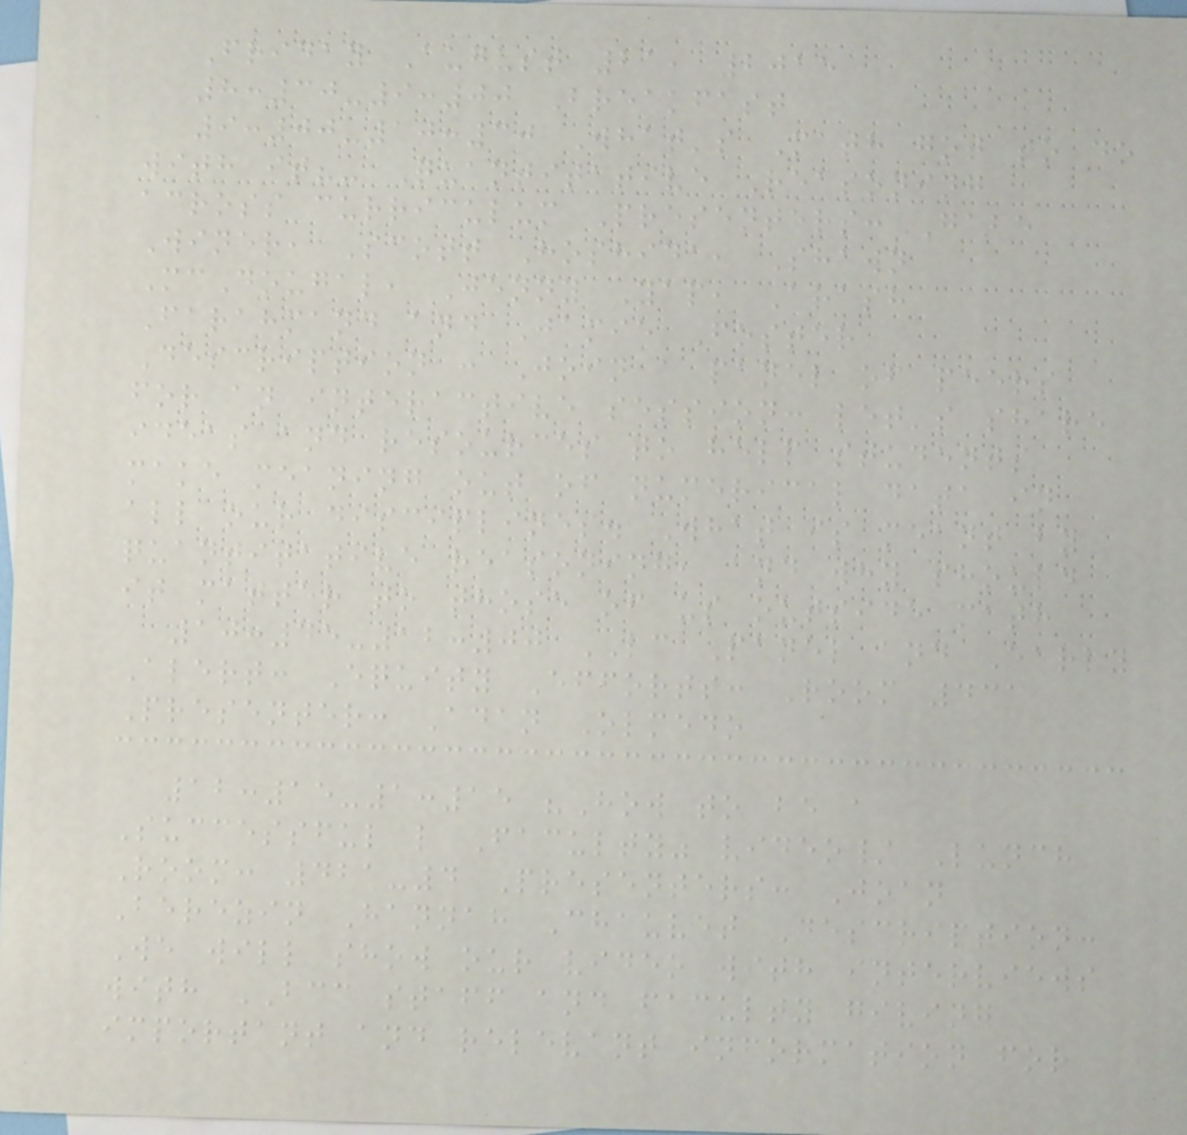Friday August 21, 2015
8:30-9:00 Breakfast
9:00-10:30 What's Math got to do
with it?- Quantitative Reasoning
across curriculum Presenters: Gabe
Winer, Scott Hoshida, Shawn
McDougal, Jenny Yap, Arash
Farahmand and Jamie Foster
Description : Join a panel of peers
for an interactive session: let's share
ideas and resources to help students
make meaning out of numerical data in
all our disciplines. What is meant by
quantitative reasoning, and why should
it matter to those of us outside math
10:45-12:00 LC Panel and Early
Alert: Equity Efforts: Room 431
Presenter: Adan Olmedo
12:15-1:15 "How to be a
Successful l Faculty" video/ Lunch
Room: 421-4 Presenters: Joan
Berezin Hannah Chauvet Description:
We will show our video with interviews
with BCC staff and faculty giving
important and relevant information for
